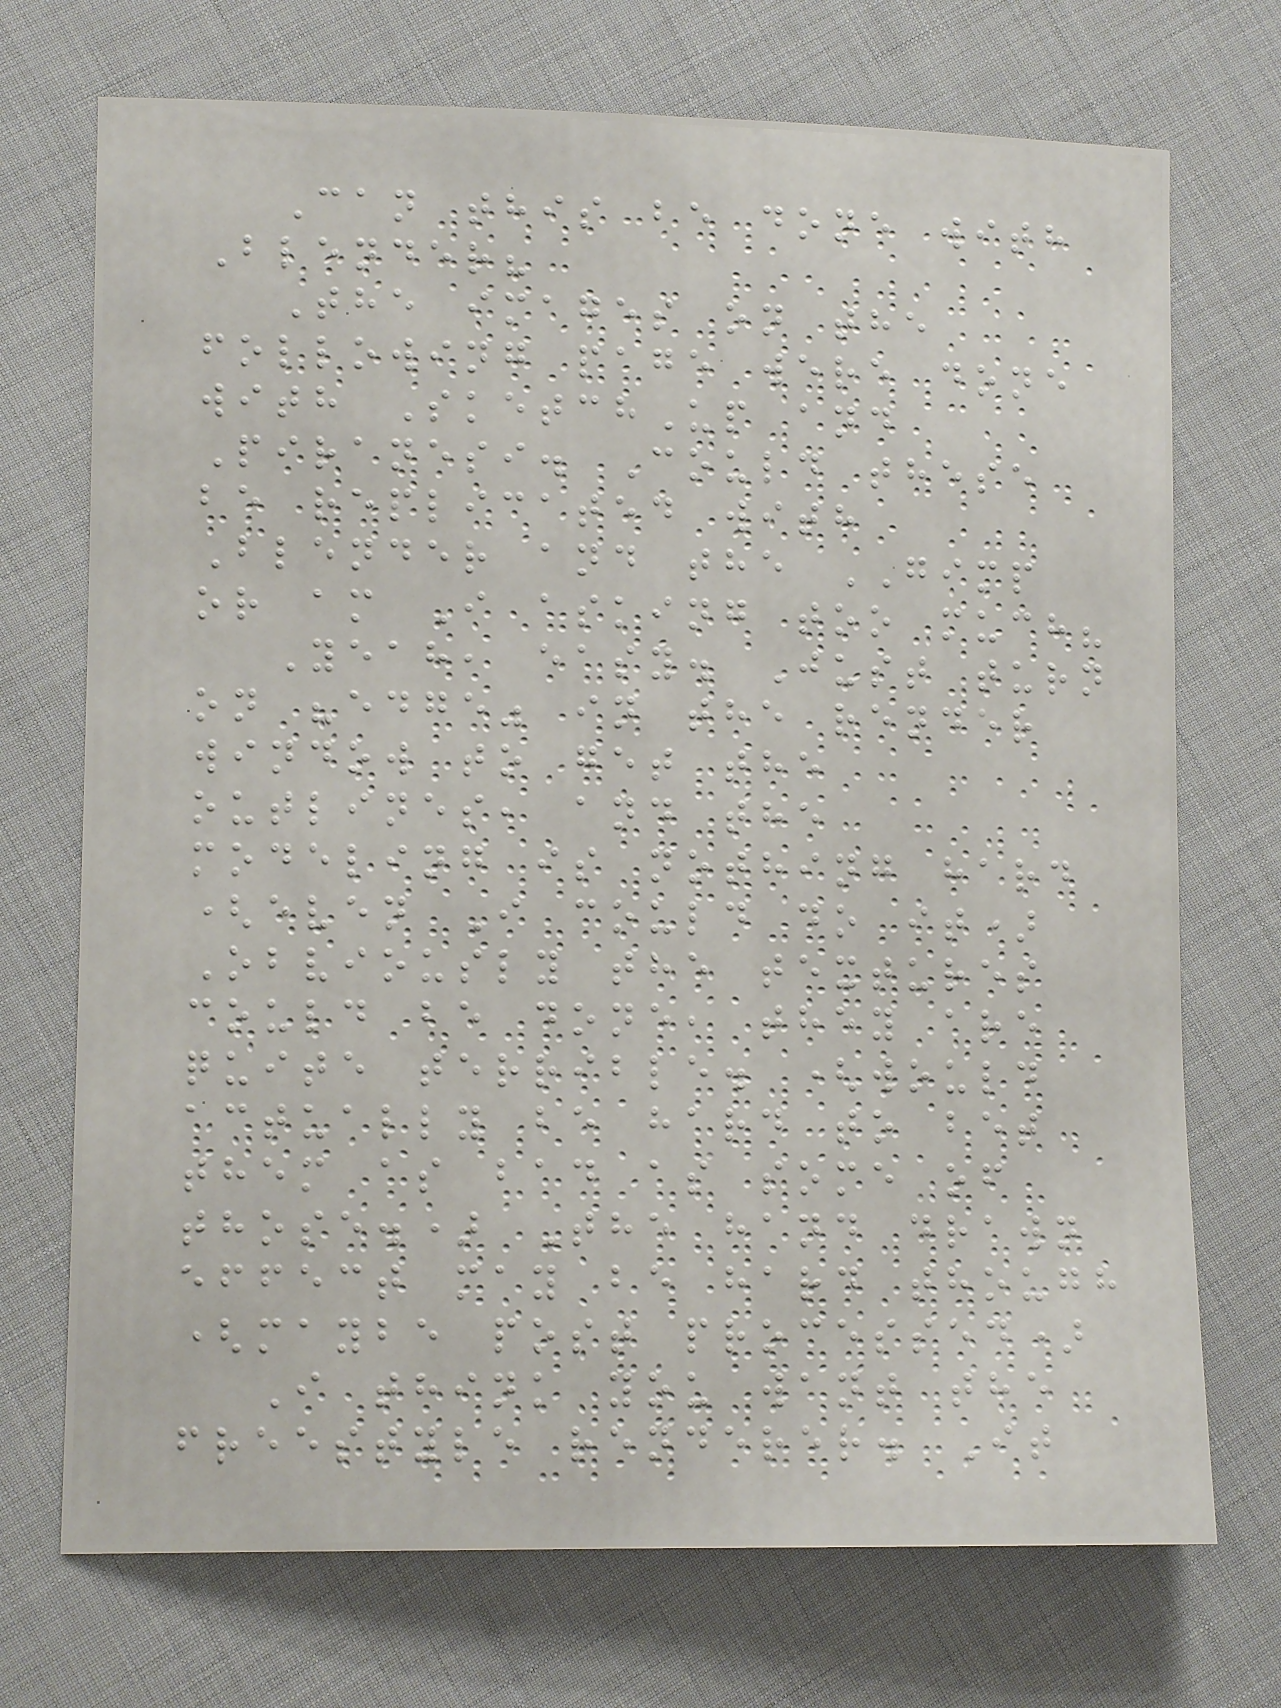Can this be done with
Blender?
The images on the
following page were done
with SketchUp and
Piranesi. Could these
be replicated with
Blender and the GIMP
or am I asking too much?
Yeah, easy. Just turn
on "edge" in the render
window to get the
outlines, and the
modeling is nothing hard
(even I could do it)
Obviously the textures
could be done, they are
quite terrible. (would
actually be hard to bet
them as bad as some of
those.) The hand drawn
effect may be hard though
(maybe post processed)
I think you want the
freestyle renderer. It
